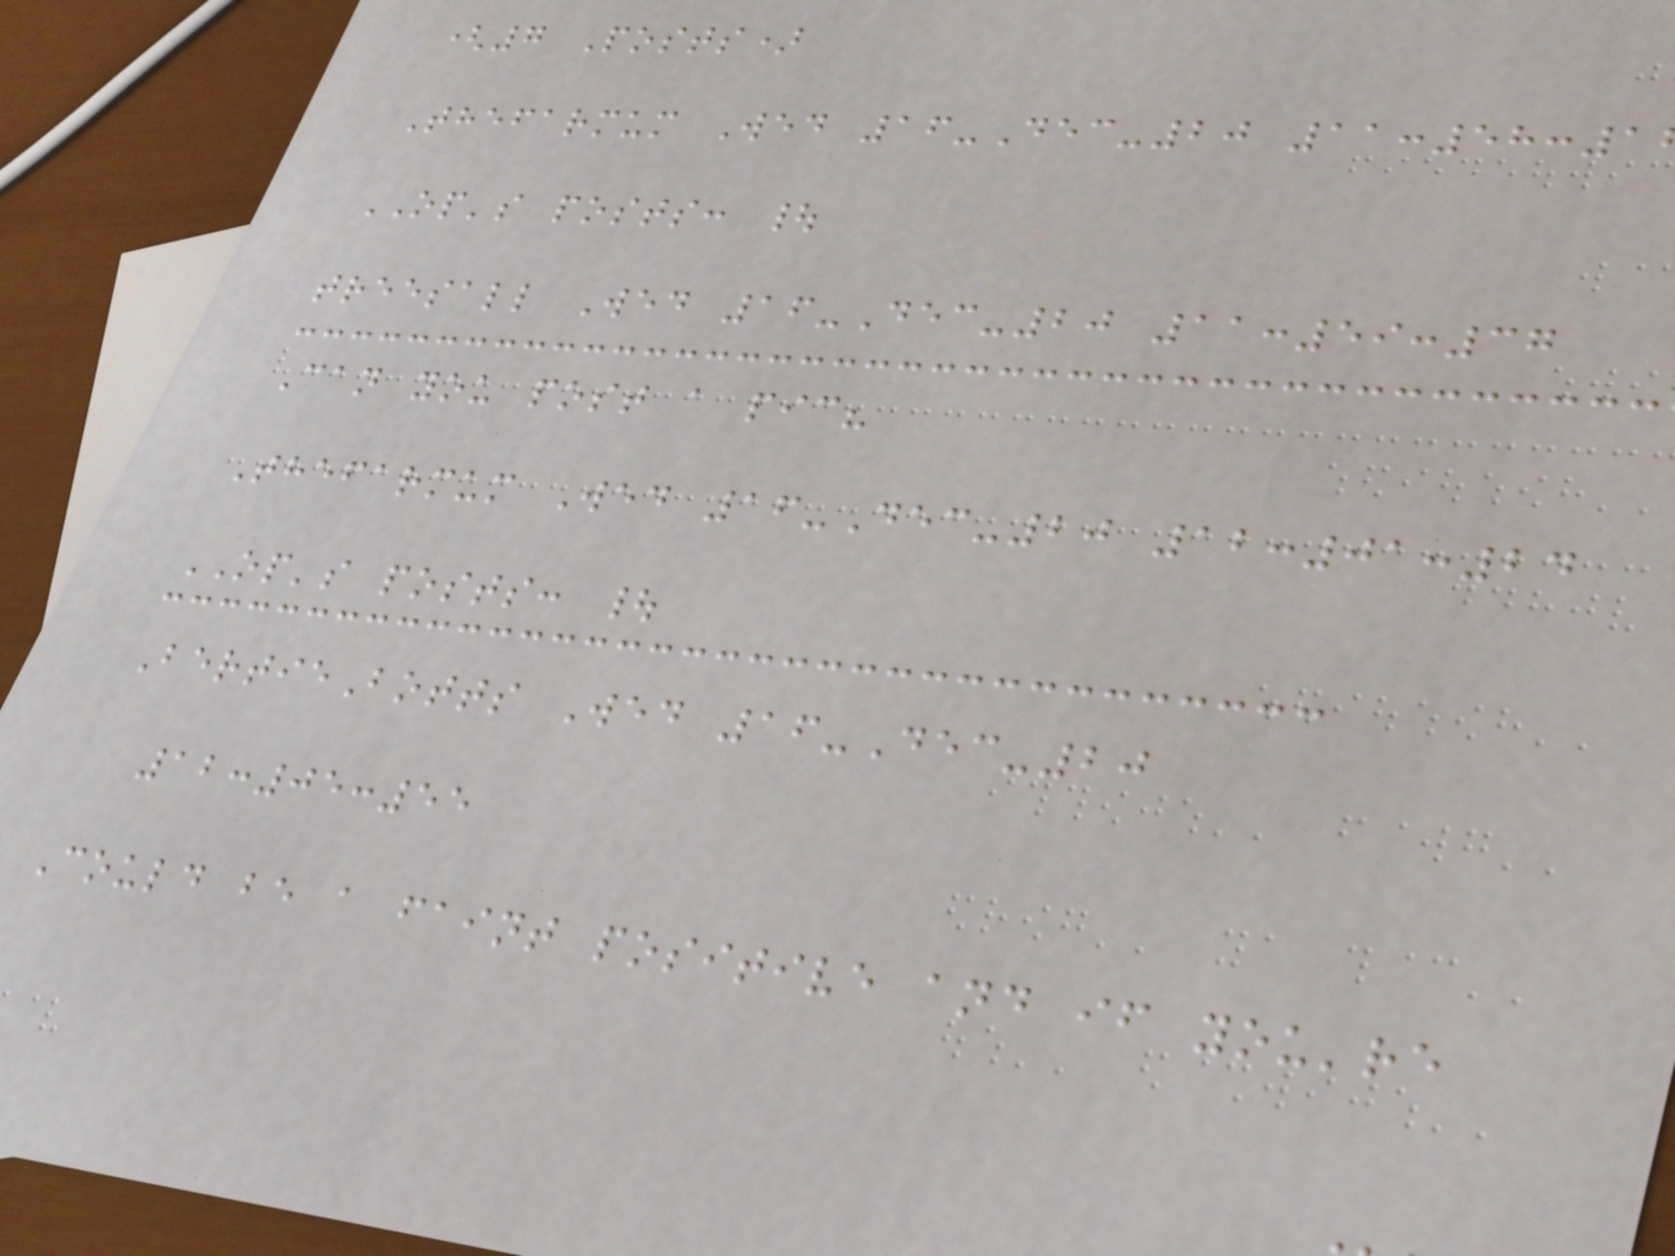(7 Posts)
Thefarmum Wed 16-Dec-20 11:58:1
OP's posts: |
treesall Wed 16-Dec-20 11:59:37
Can you post a pic?
Thefarmum Wed 16-Dec-20 12:01:24
OP's posts: |
BertieBotts Wed 16-Dec-20
12:05:55
Could be a faint positive and if you're
